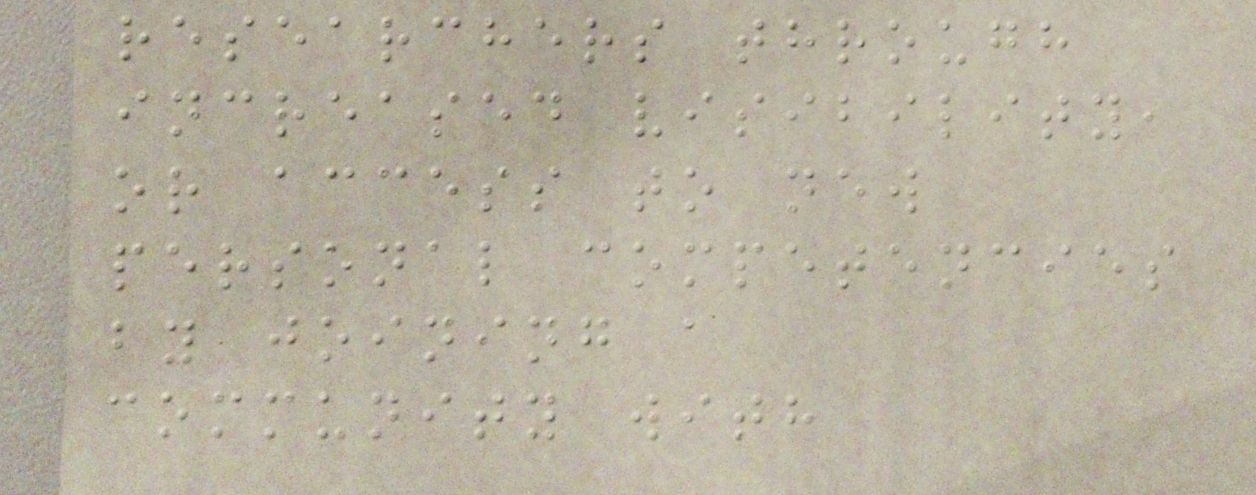researchers through
increased visibility,
or access to new
personal competencies
by joining a
community with
